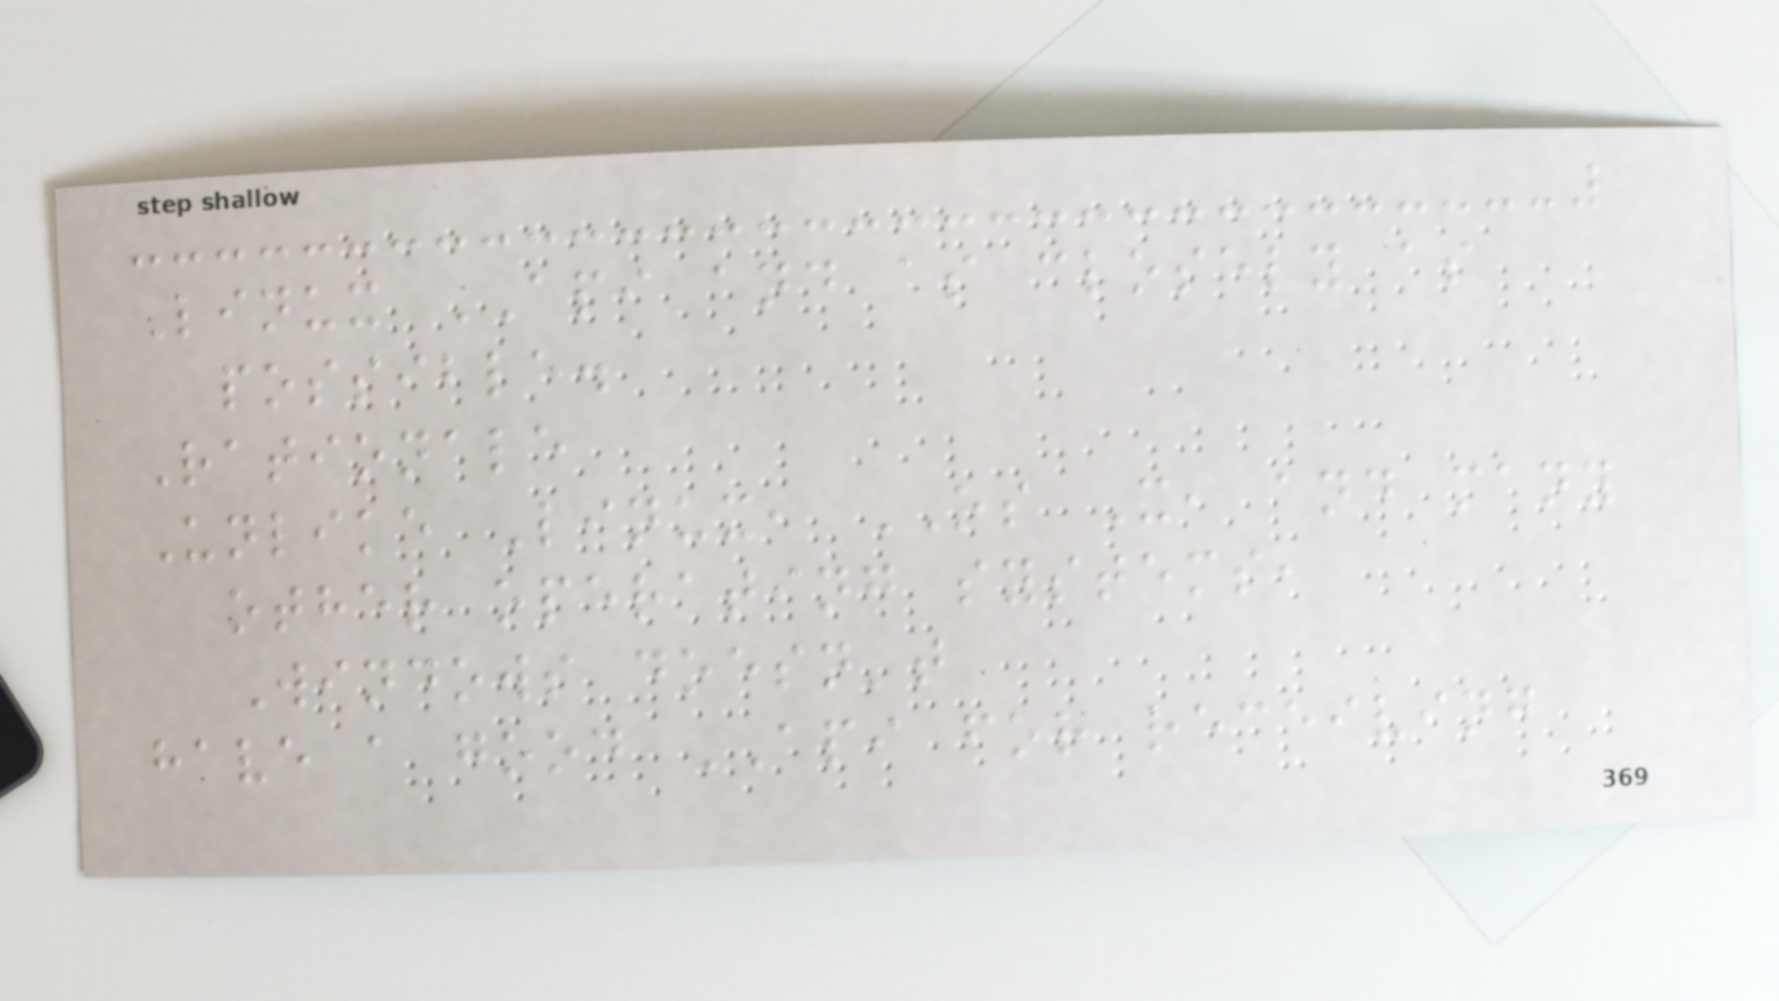Linux API and as closely as
possible.
Rationale
Unlike Linux, OS X, and many
other operating systems,
Windows doesn't
have a good API for receiving
